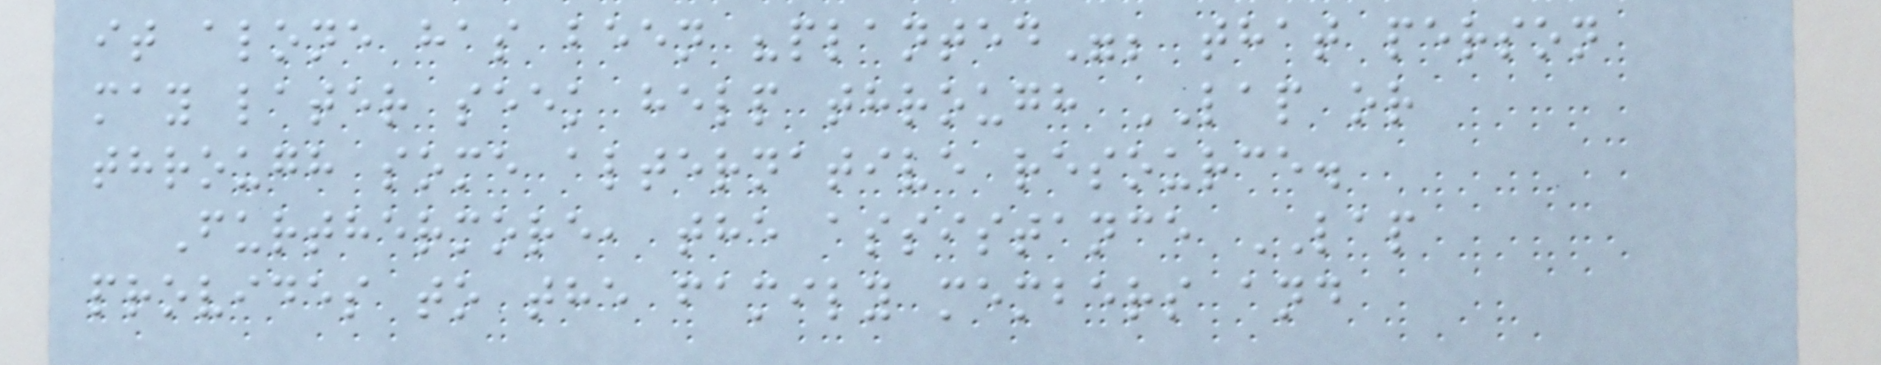it alone has been "planted"; that person
may later seek help through LAP or
through some alternative resource.
Furthermore, the assistance LAP
provides to the family members and
